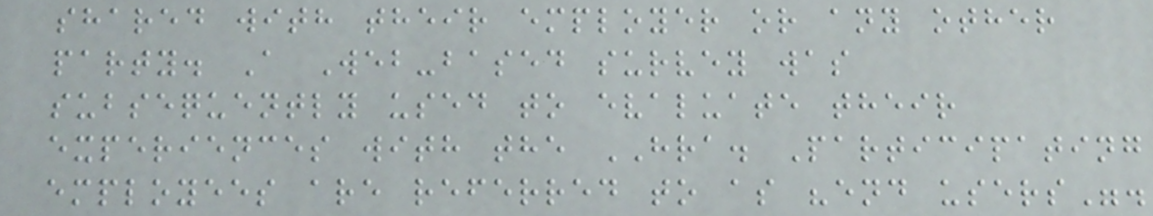shared with their employer or any other
party. A Web-based survey was
subsequently used to evaluate their
experiences with the HRA. Participating
employees are referred to as "end users".
